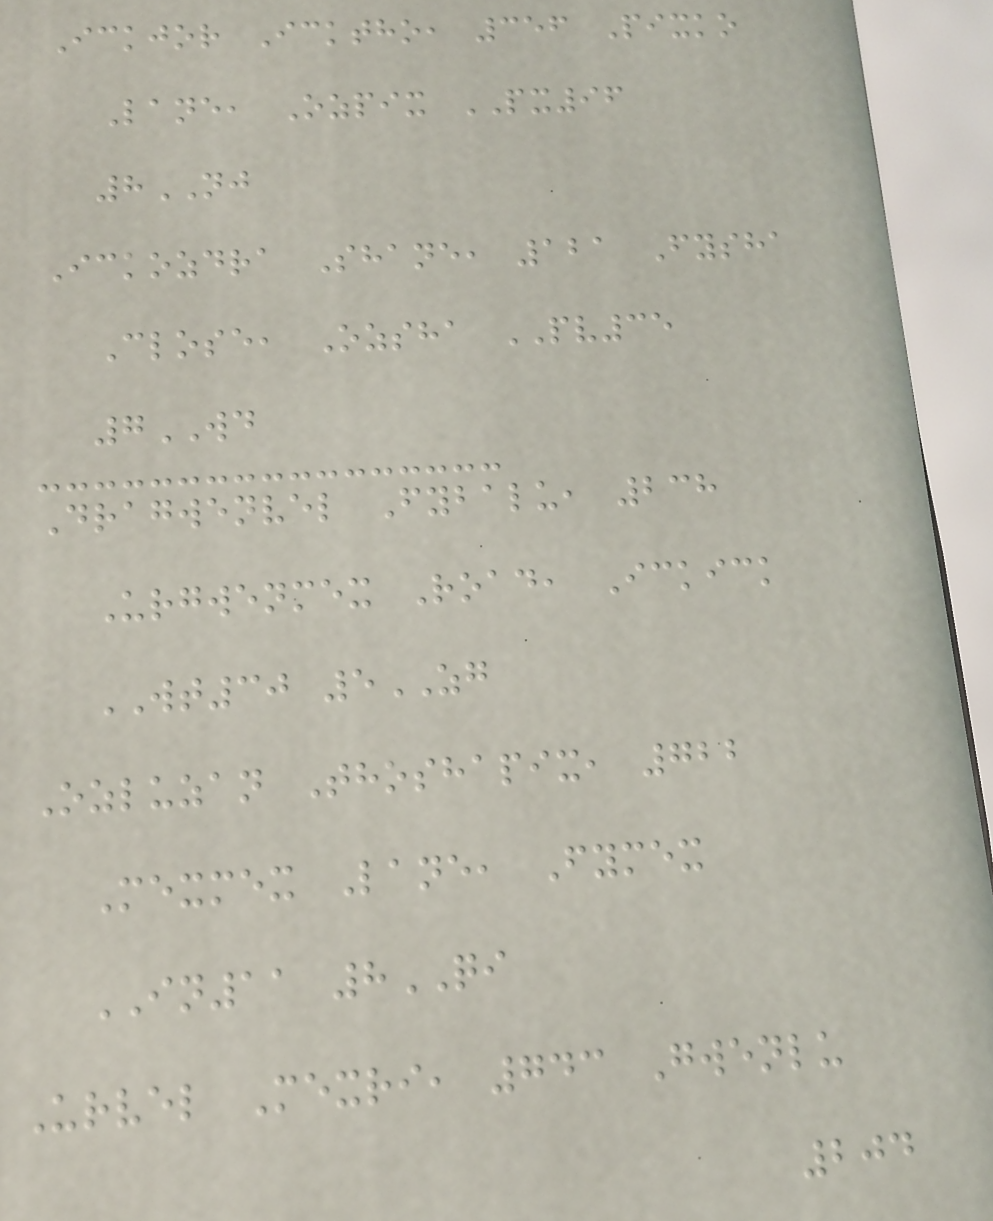Ickjor Icktho, 356 Pixko
Lane, Ozpix PX96
8NJ
Ickozdra Shane, 121 Fysha
Close, Ozsha PV35
7WD
Dragwenvel Fybalu, 238
Urgwenmex Road, Ickick
WT30 5ZG
Ozluzan Thoshapix, 722
Mexmex Lane, Fymex
IN11 8QI
Urvel Mexri, 743 Gwenlu
204
